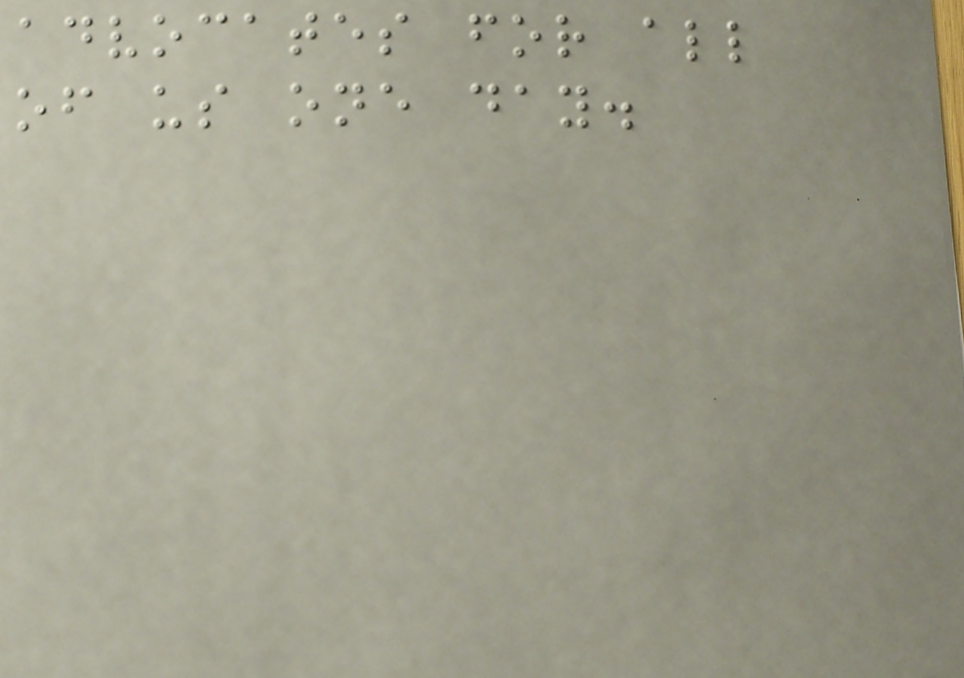advocates for all
of us one day.
